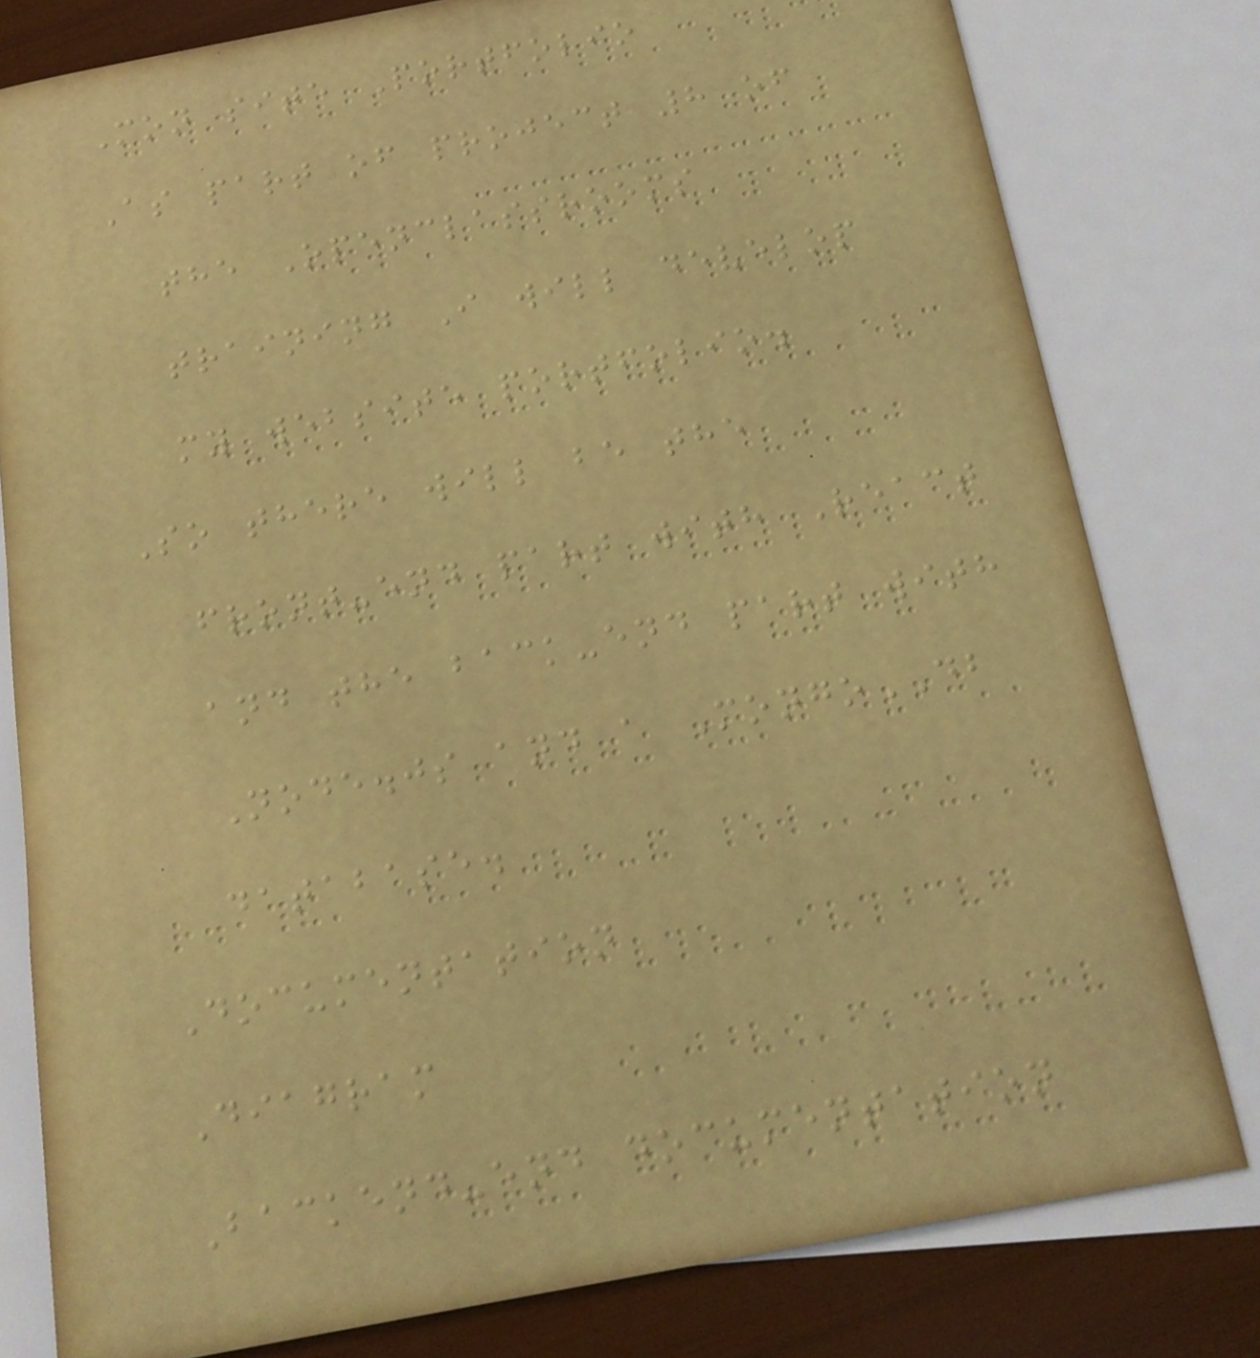Mon site Portfolio
As part of project 8 of
the Openclassrooms
training I will develop
my website portfolio.
So there will be the
front-end part with React
and the back-end part with
Node.js and a MongoDB
database.
Documentation
Diagram
Backend-end documentation
